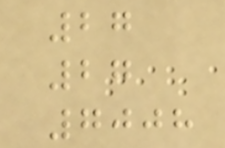27
27
7008
